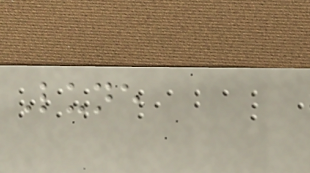Lune
